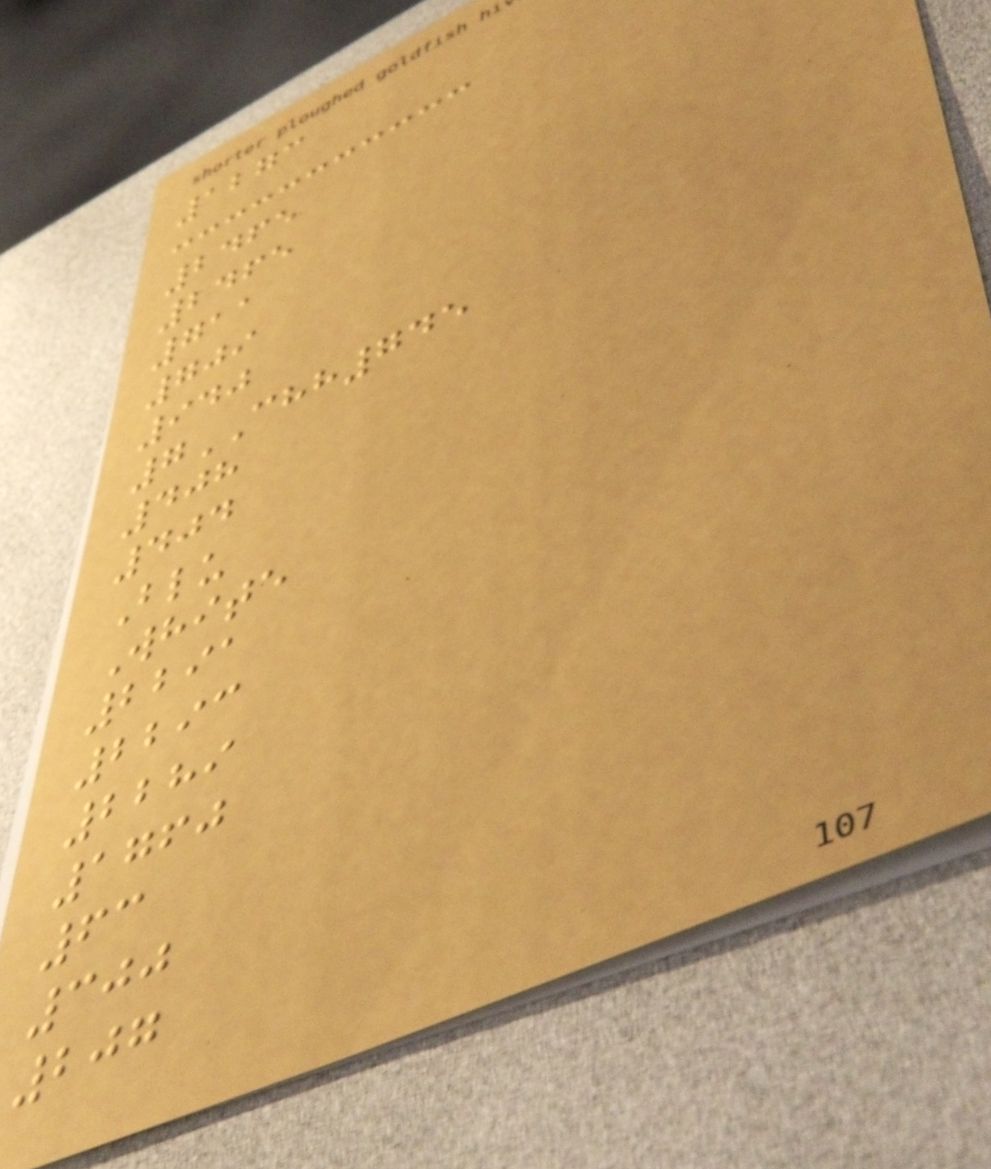1273
2465
2465
711
709
940
7CHH745
408
404
Blu
White
2291
2293
2289
1760
63
300
207
